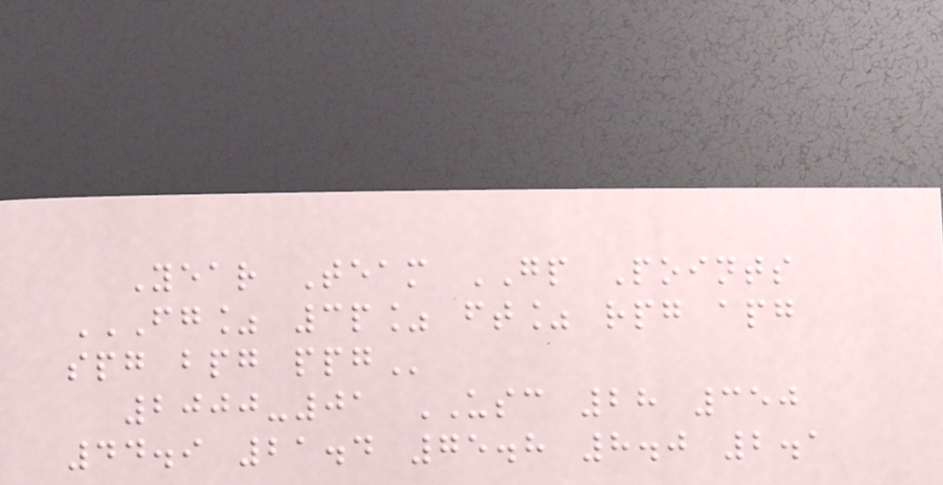Year Team GP Points
FG% 3P% FT% RPG APG
SPG BPG PPG
2000-01 USC 28 350
44.9 21.4 75.8 8.0 2.1
